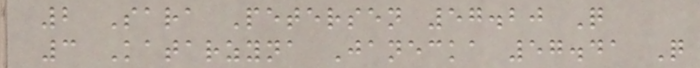2 Sara Petersen 57.20 Q
3 Katarzyna Janecka 57.41 Q
